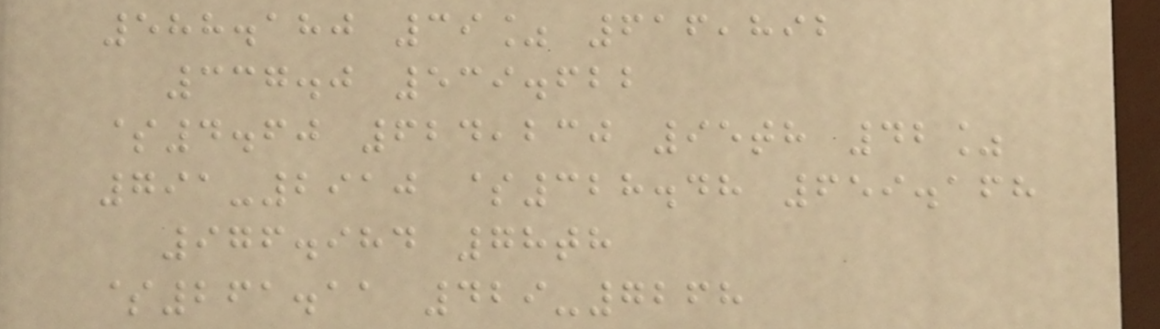588.180 39% 616,892
337.0 539.622
$4.60 624,230 95th 42%
791-2910 $328.48 659.168
976.984 78th
$261.11 429-7268
